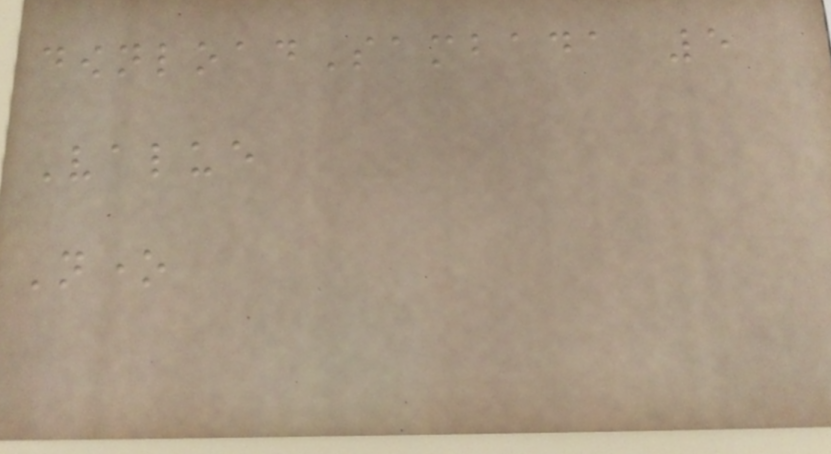downloadSambada 5
Value
None
